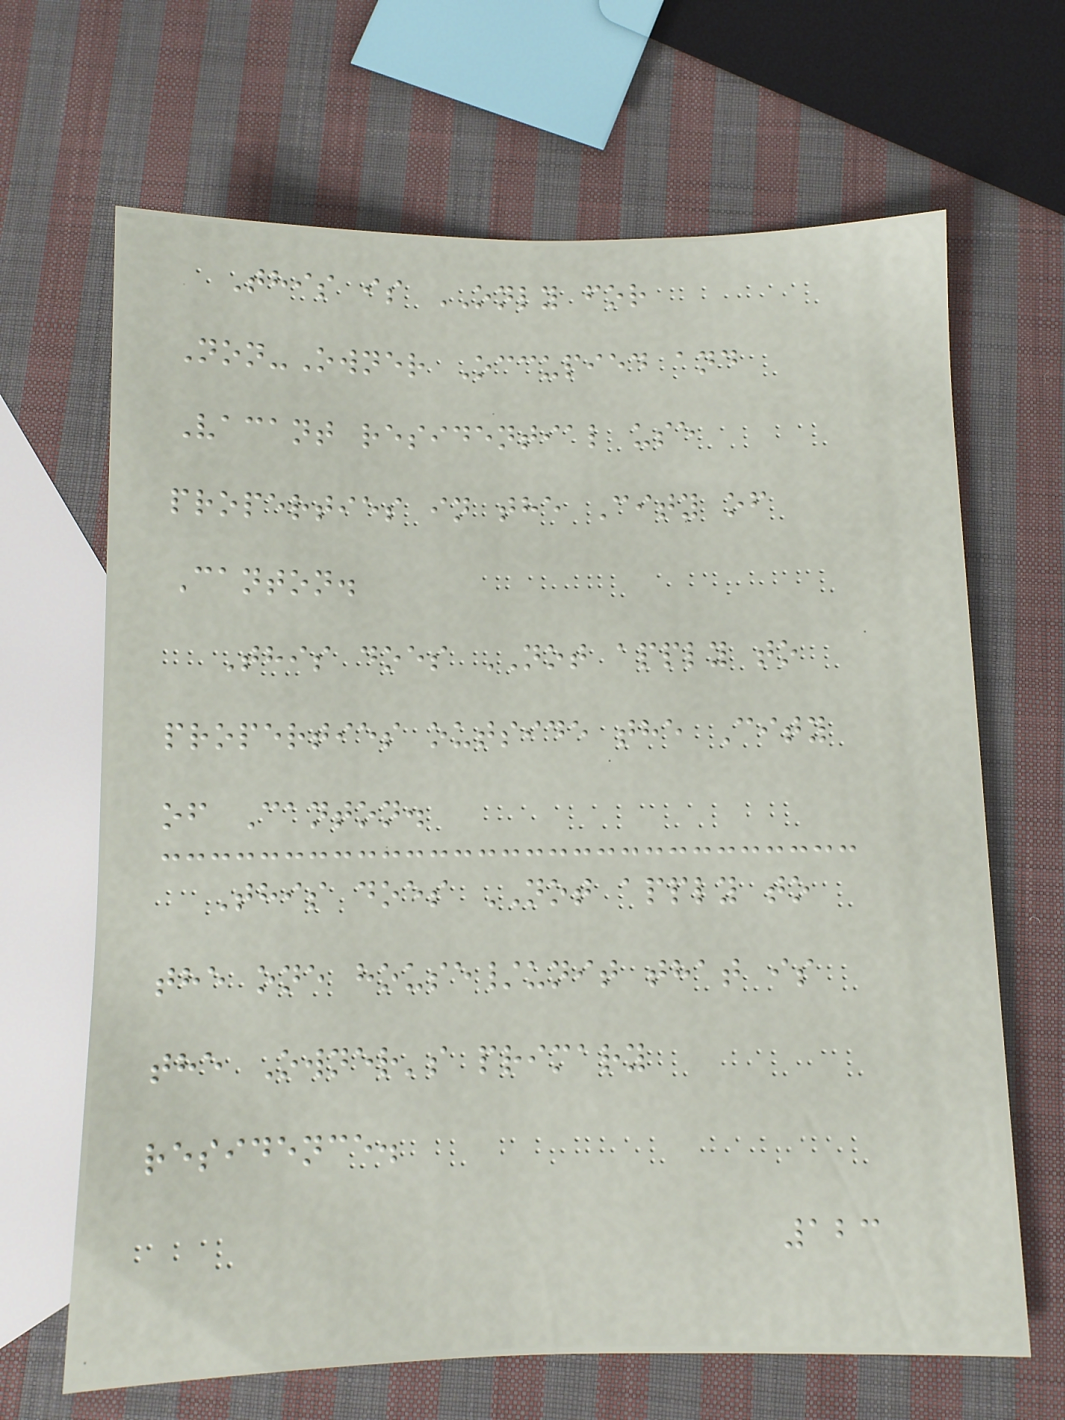This is ONLY for
Non-Owner Occupied and
Vacant residential use
properties in the City of
Canton.
This does NOT apply to
properties outside the City
of Canton.
This does NOT apply to
the one house/unit that is
the Owner's primary
residence.
123
